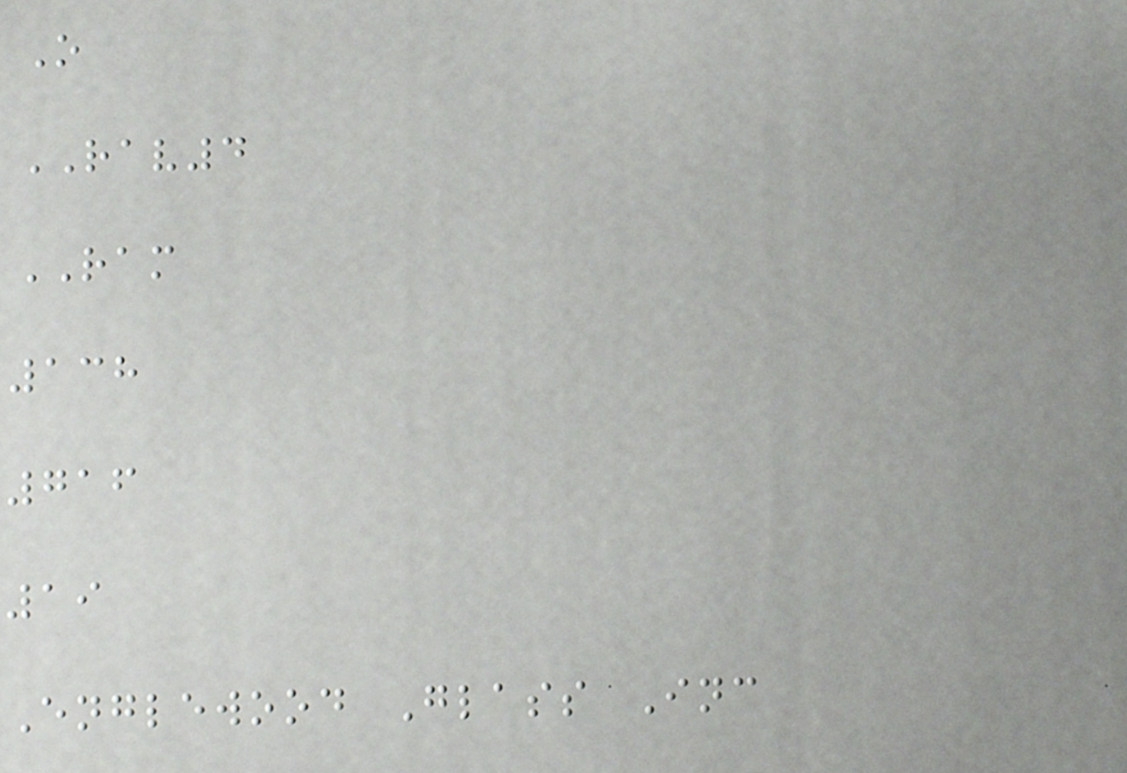O
RAV4
RAM
138
716
19
Englewood Glass Inc
